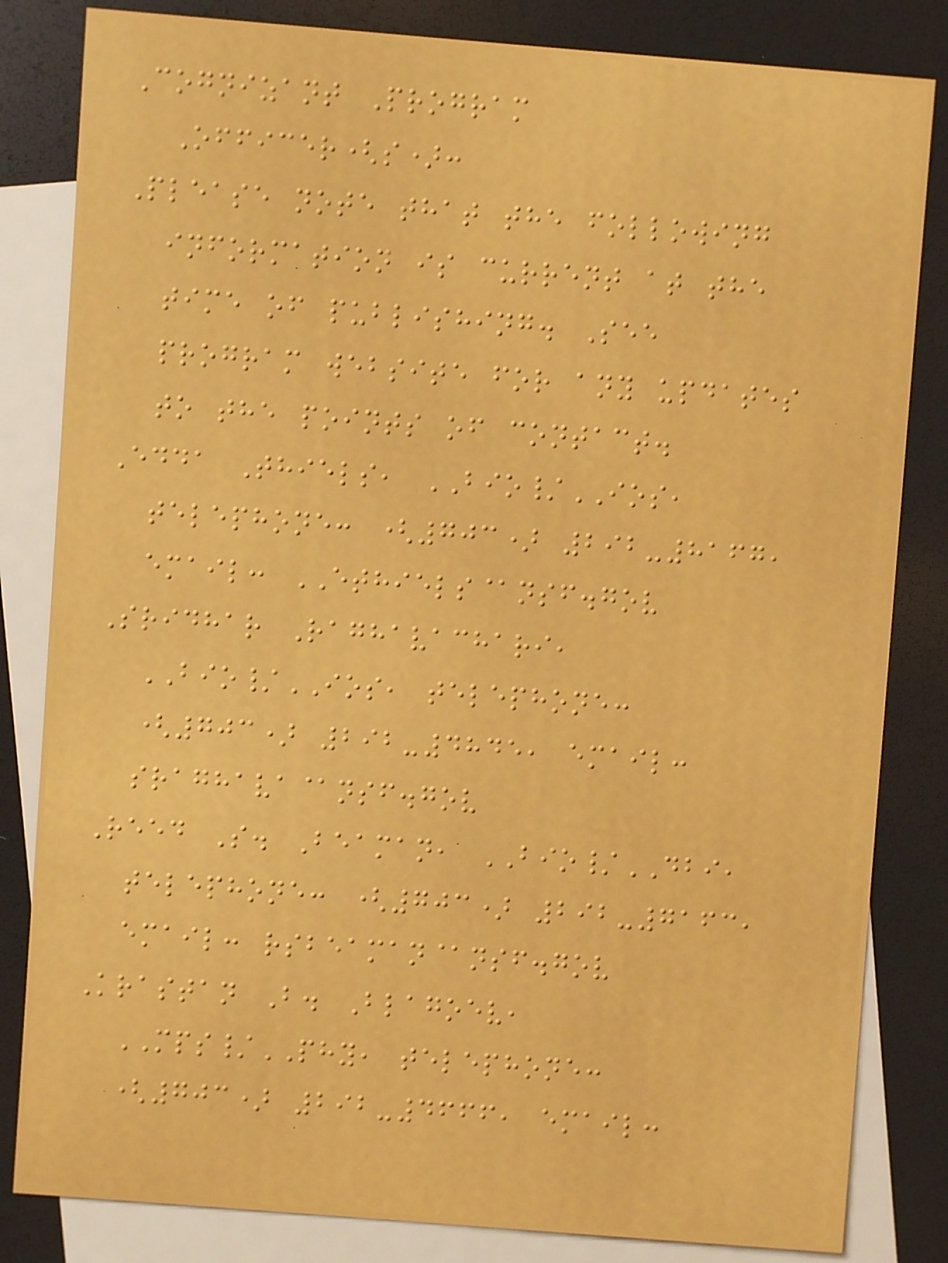Cognizant Program
Officer(s):
Please note that the following
information is current at the
time of publishing. See
program website for any updates
to the points of contact.
Edda Thiels, BIO/IOS,
telephone: (703) 292-8167,
email: ETHIELS@nsf.gov
Sridhar Raghavachari,
BIO/IOS, telephone:
(703) 292-4845, email:
sraghava@nsf.gov
Reed S. Beaman, BIO/DBI,
telephone: (703) 292-7163,
email: rsbeaman@nsf.gov
Krastan B. Blagoev,
MPS/PHY, telephone:
(703) 292-4666, email:
